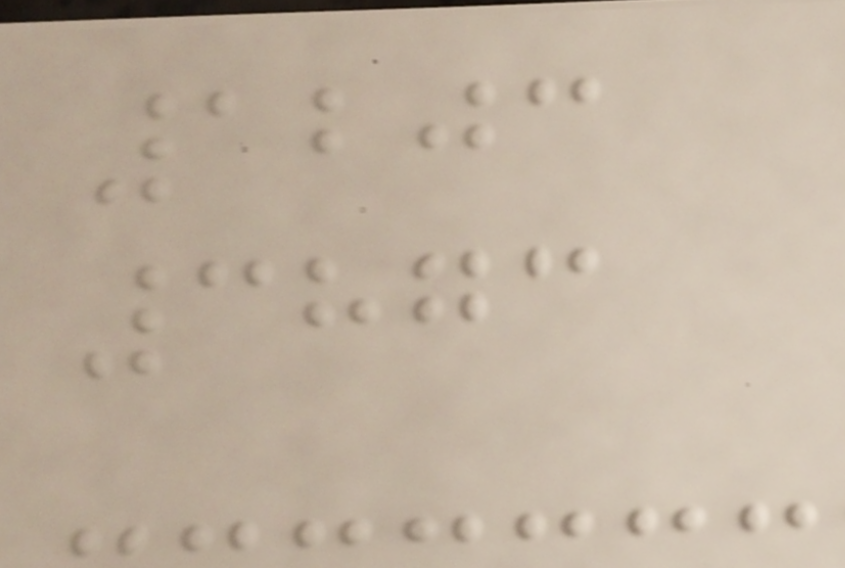1203
3873
